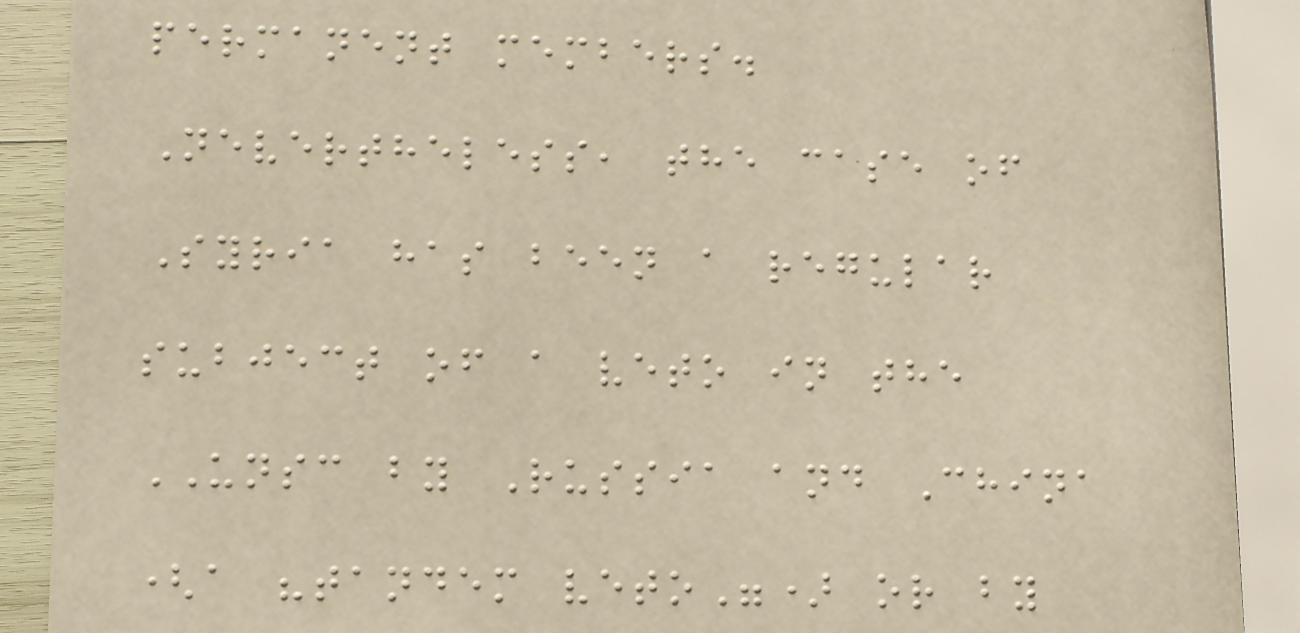permanent members.
Nevertheless, the case of
Syria has been a regular
subject of a veto in the
UNSC by Russia and China
(a "tandem veto") or by
